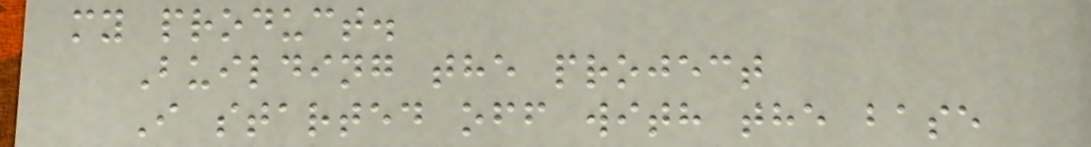my product.
Building the project
I started off with the base
